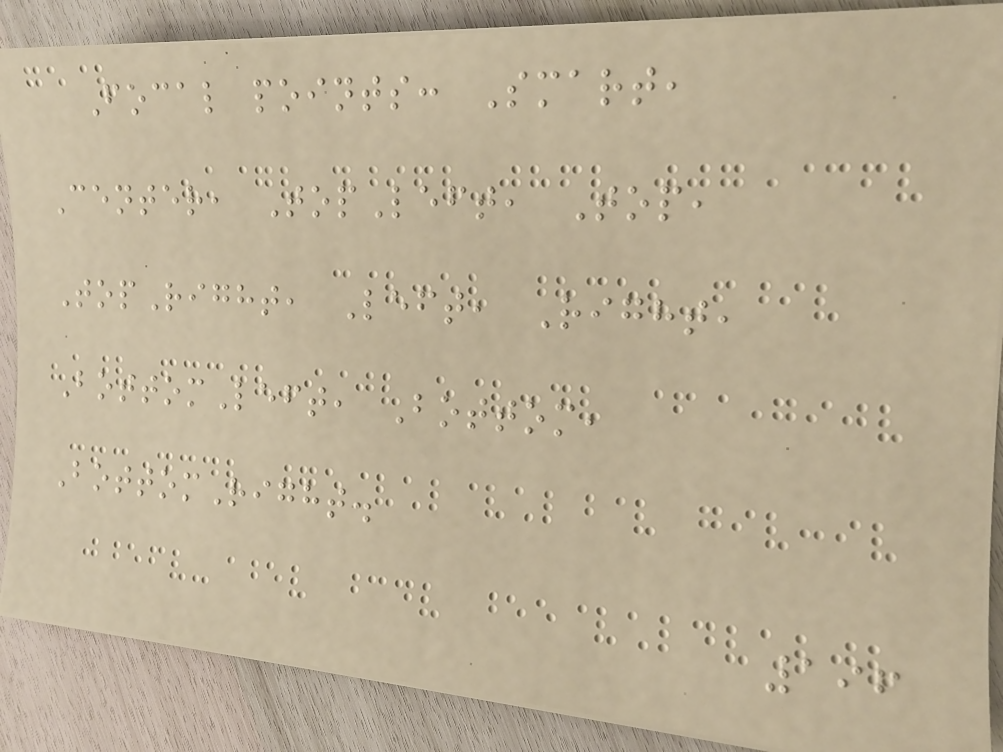Focal points: Smart,
Center, TopLeft, Top,
TopRight, Left, Right,
BottomLeft, Bottom,
BottomRight.
196
